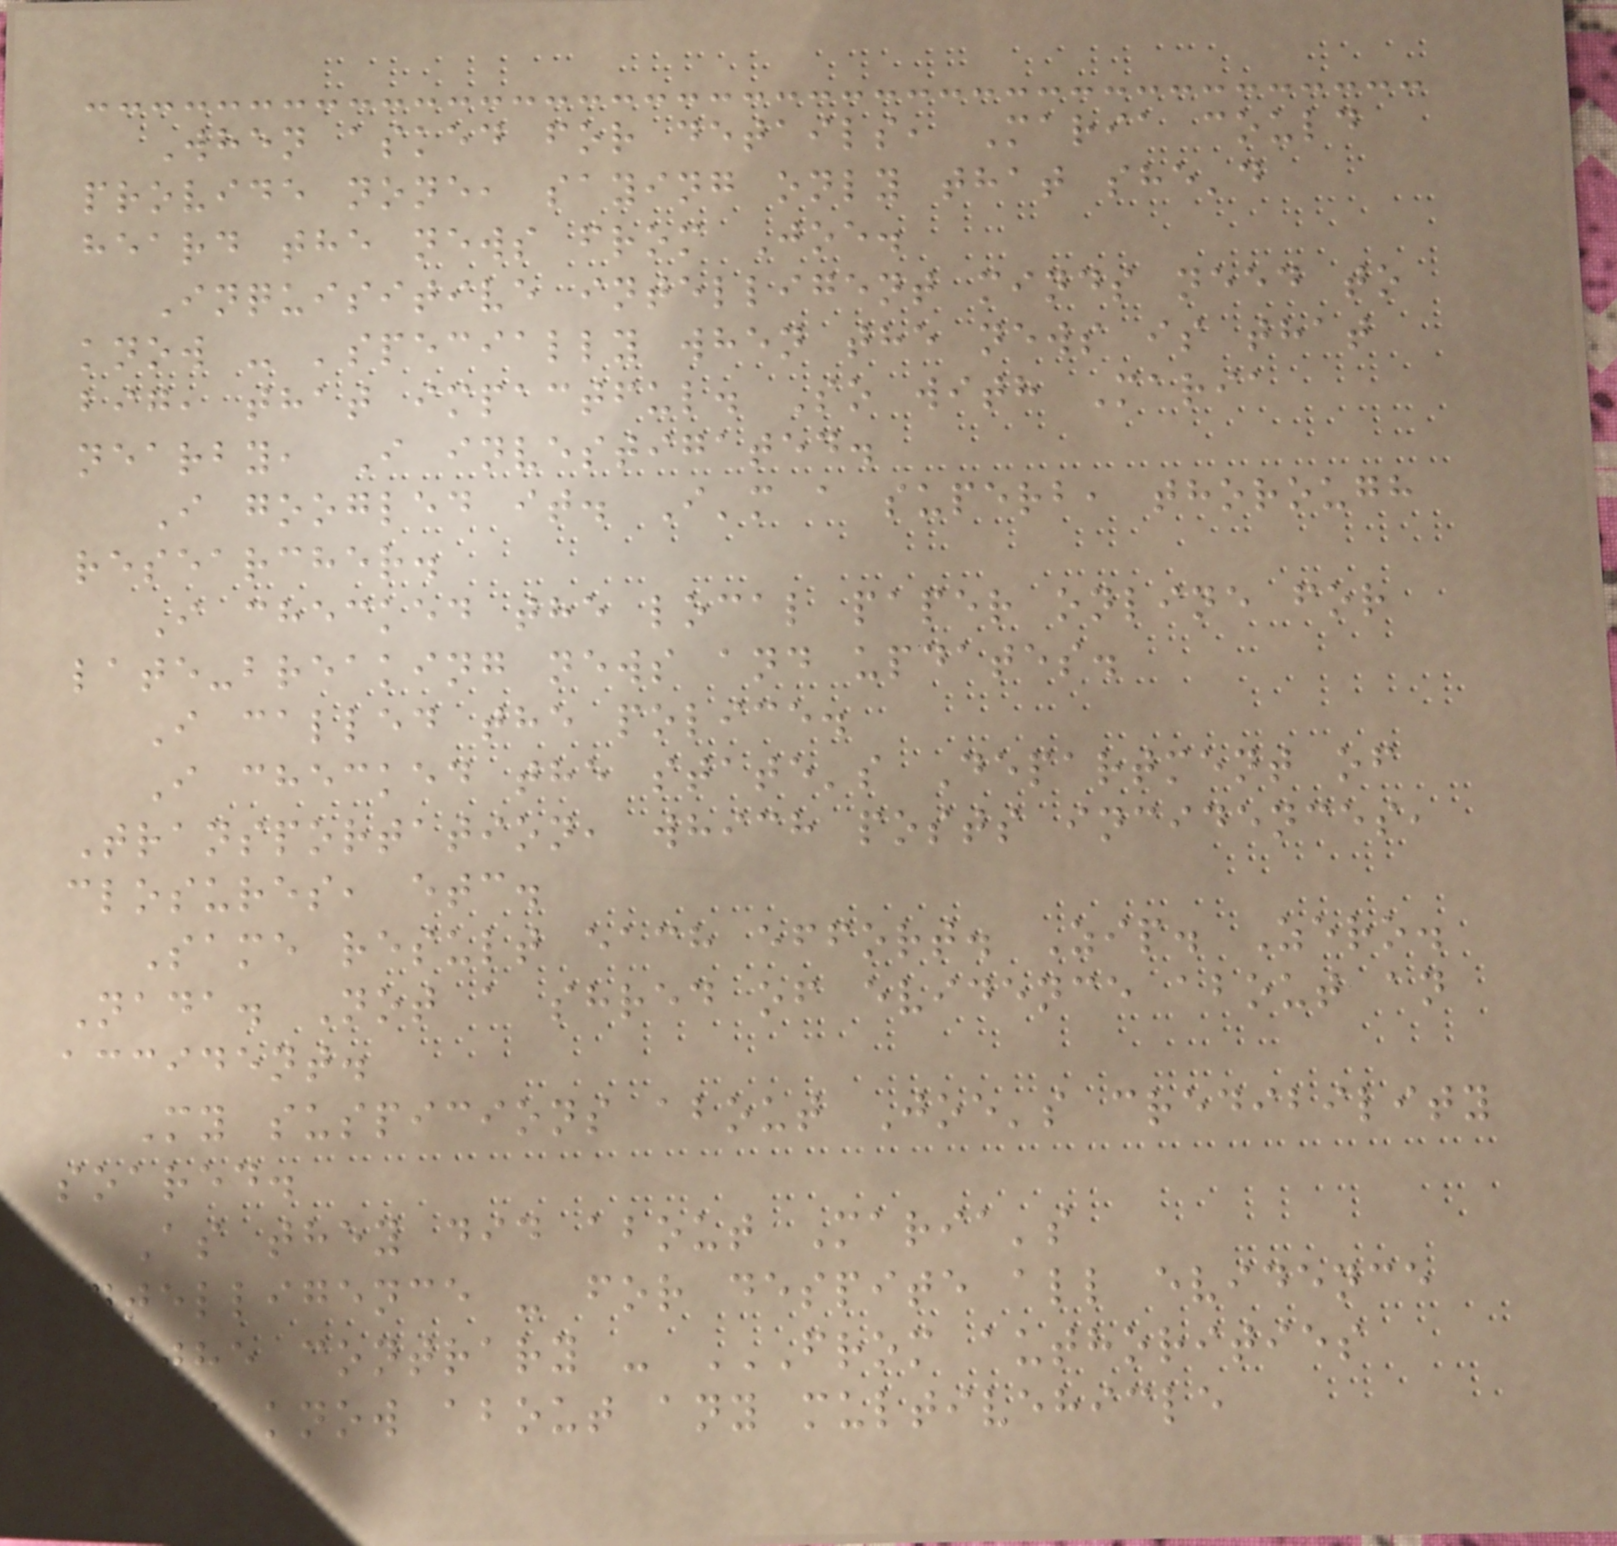When asked for details, Maria could
provide none, saying only that she'd
heard the news from Joe.
Inquisitive intelligent minds need to
know - 'specially when the news is that
big, that impactful. So with Maria
nearby, I investigated.
I googled it. I'm a superb, thorough
researcher.
I checked the local paper online for
late-breaking news and updates.
I called the police.
I checked the state's Department of
Transportation, which posts incidences,
closures, etc.
Same result each effort. Zip. Zero.
Nada. Not a shred of evidence about an
accident.
My suspicions about Joe's credibility
soared.
As they did about Maria's
intelligence - for despite all evidence
to the contrary - FROM AUTHORITIES
WHO'D KNOW ABOUT ANY MULTIVEHICLE
